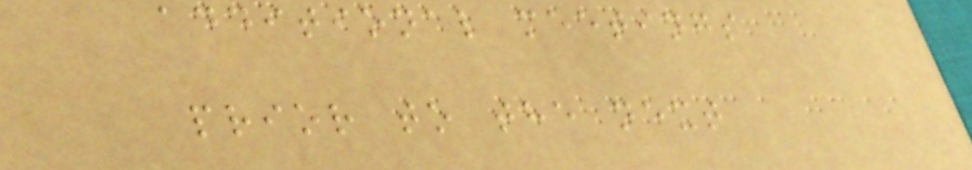additional meetings
prior to the next
